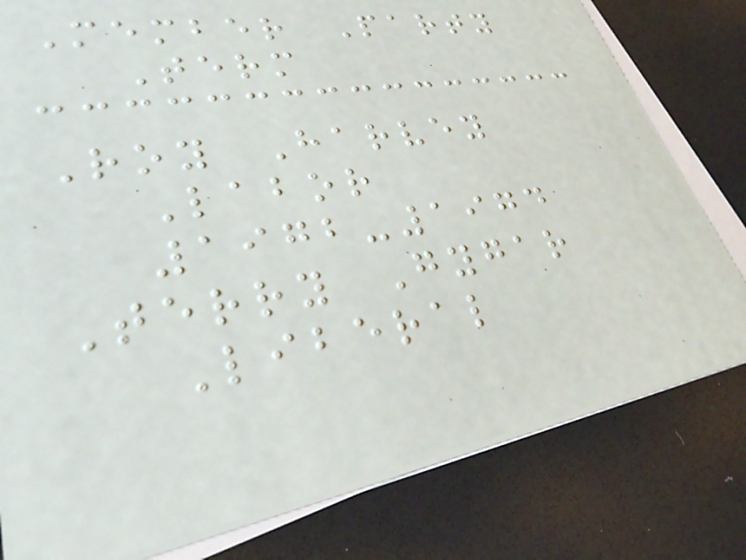Member Party
Term
Roy Harvey
Labor
1972-1974
Terry Gygar
Liberal
